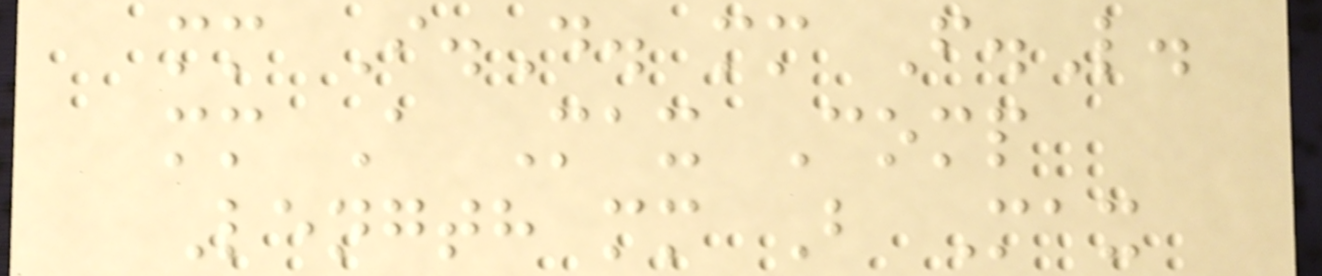mm I.D. mm F.L.
mm A Max Comp
Length mm B Max
